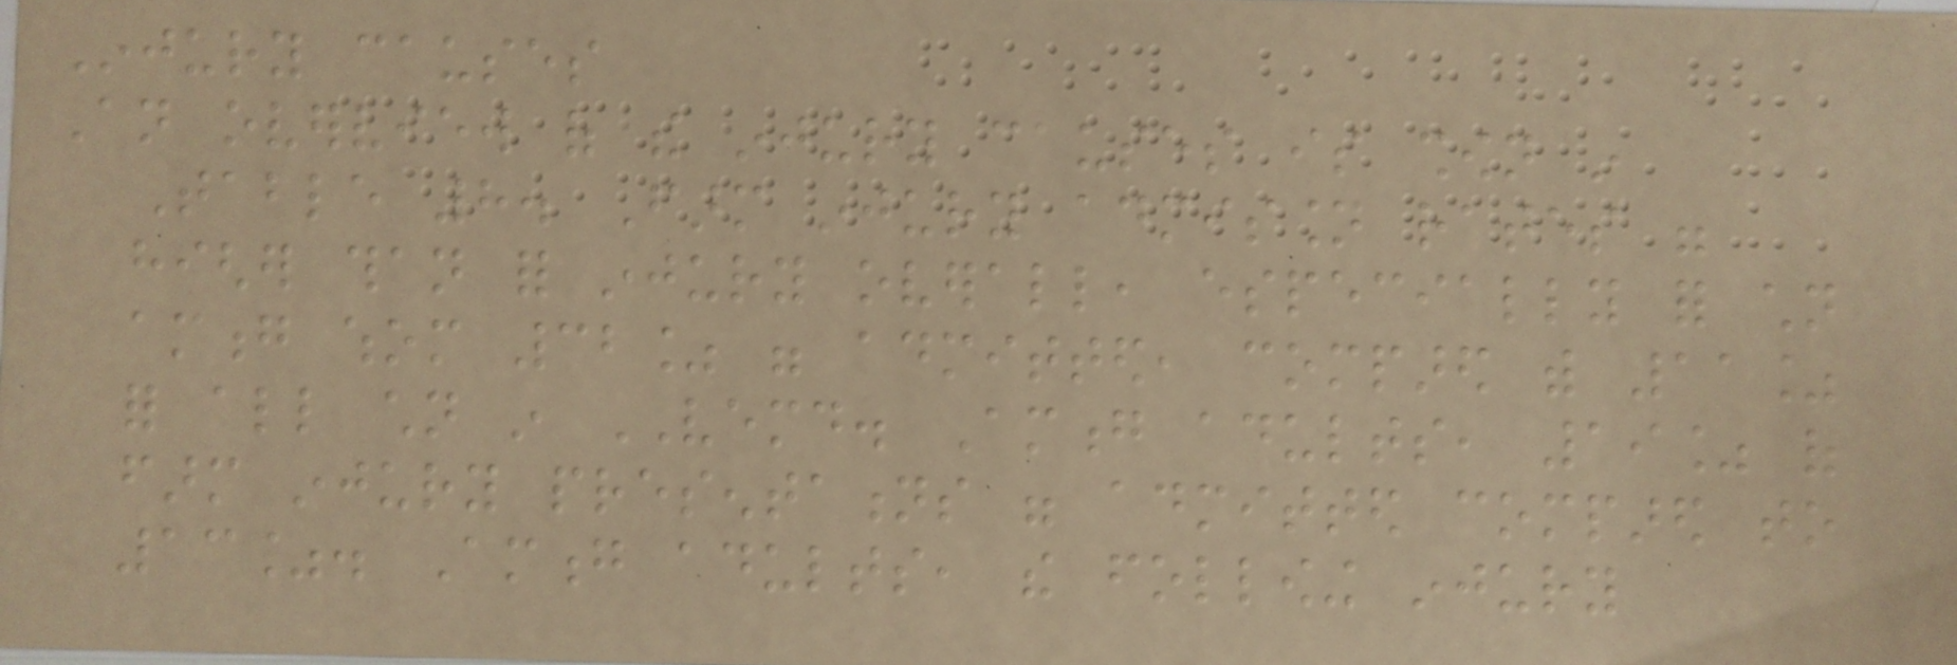Injury causes
An overview of the injury causes is shown in
Table 8. Farm injury admission rates were
higher than for injury overall, especially for children
among whom 32% were admitted, compared with 11%
for all children in VEMD. Among adults, 19% of
farm injury presentations were admitted compared to
13%. Among adults, the following injury
